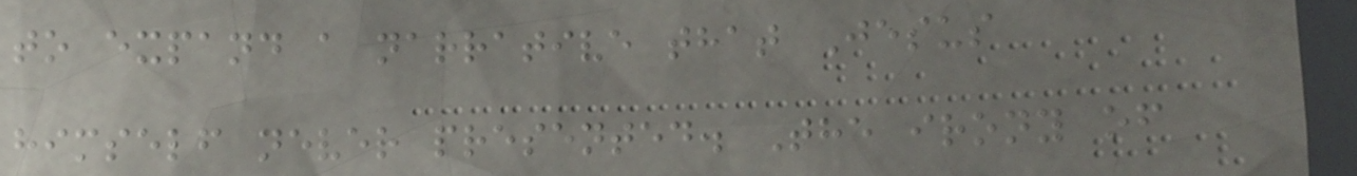to expand a narrative that Jesus
himself never presented. The irony of
